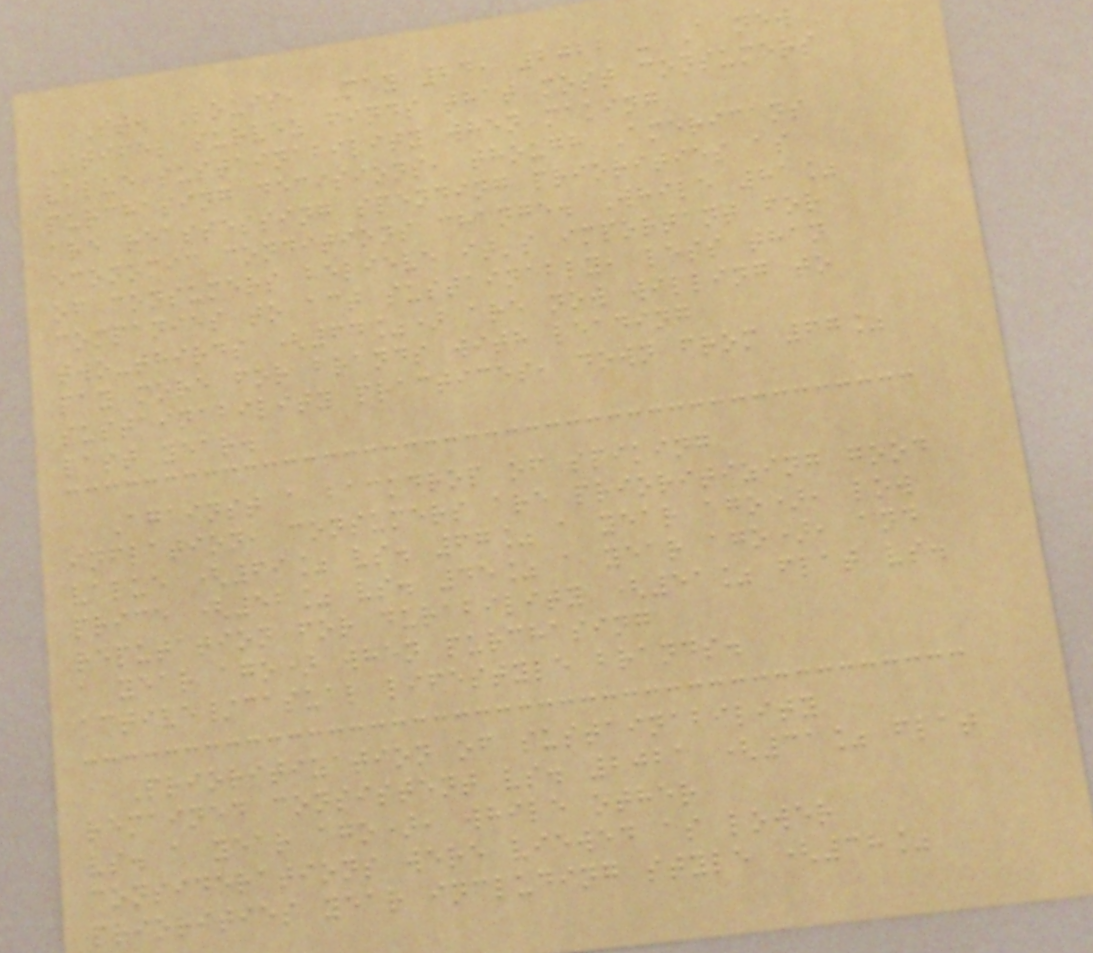St. Louis, May 24, 2022 - A new
Stifel survey finds that most consumers
value sustainability when making
purchasing decisions, though Americans
are reassessing spending priorities as
economic conditions change. While 81%
of consumers believe it's important for
companies to act sustainably, less than
two-thirds (64%) are now willing to
pay more for brands with leading
sustainability practices, down from 67%
last year.
Against a backdrop of spiking
inflation, consumers are prioritizing good
value (69% vs. 67% a year ago), low
price (52% vs. 45% a year ago), and
reputation for durability (51% flat vs.
a year ago) when purchasing
active/casual lifestyle brands.
Prioritization of sustainability
remained consistent vs. 2021 (31% flat
vs. a year ago), while other
considerations were viewed as lower
priorities year including style (38%
